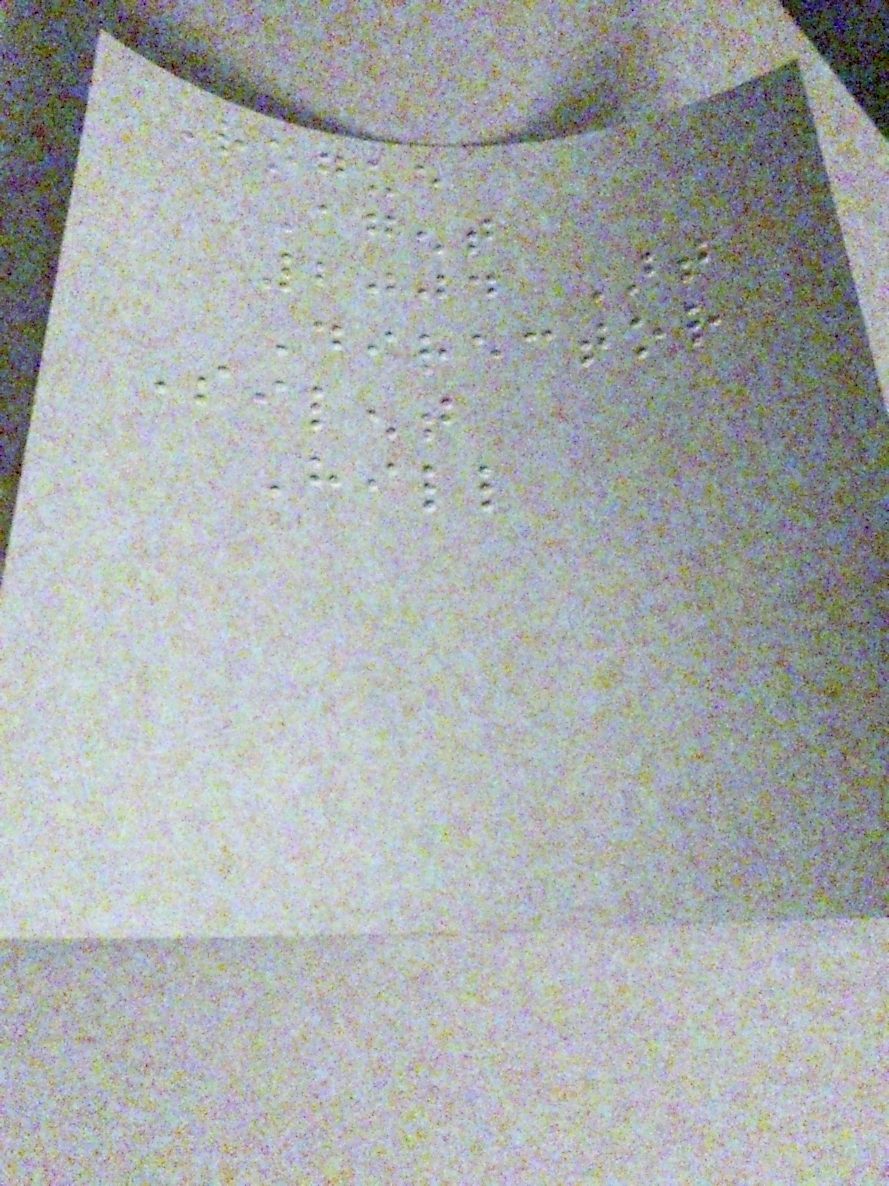Rogue
Agent
2004 Art
Director
Silent
Hill
